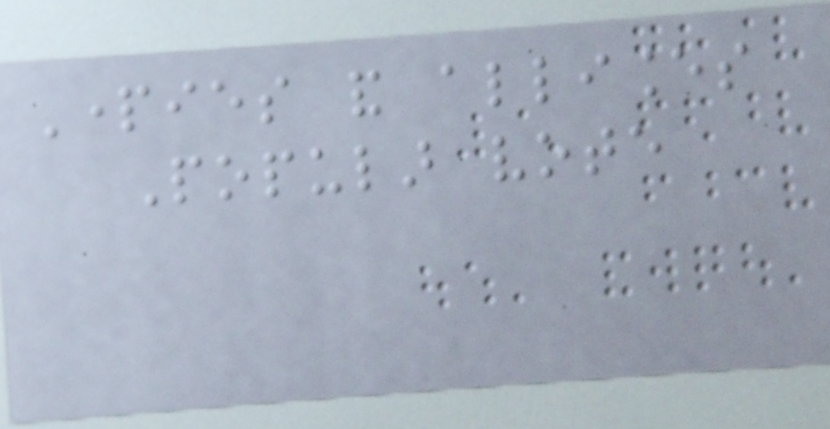Parties and alliances
Popular vote
